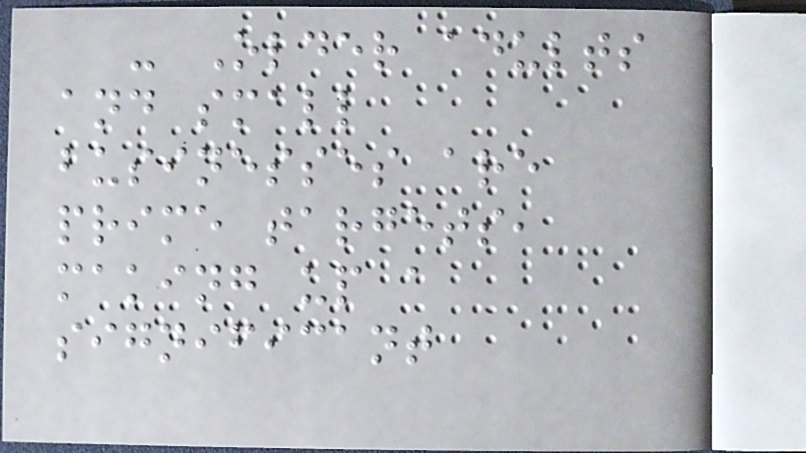- Older adults
and small
businesses are
prime targets,
making up a
significant
